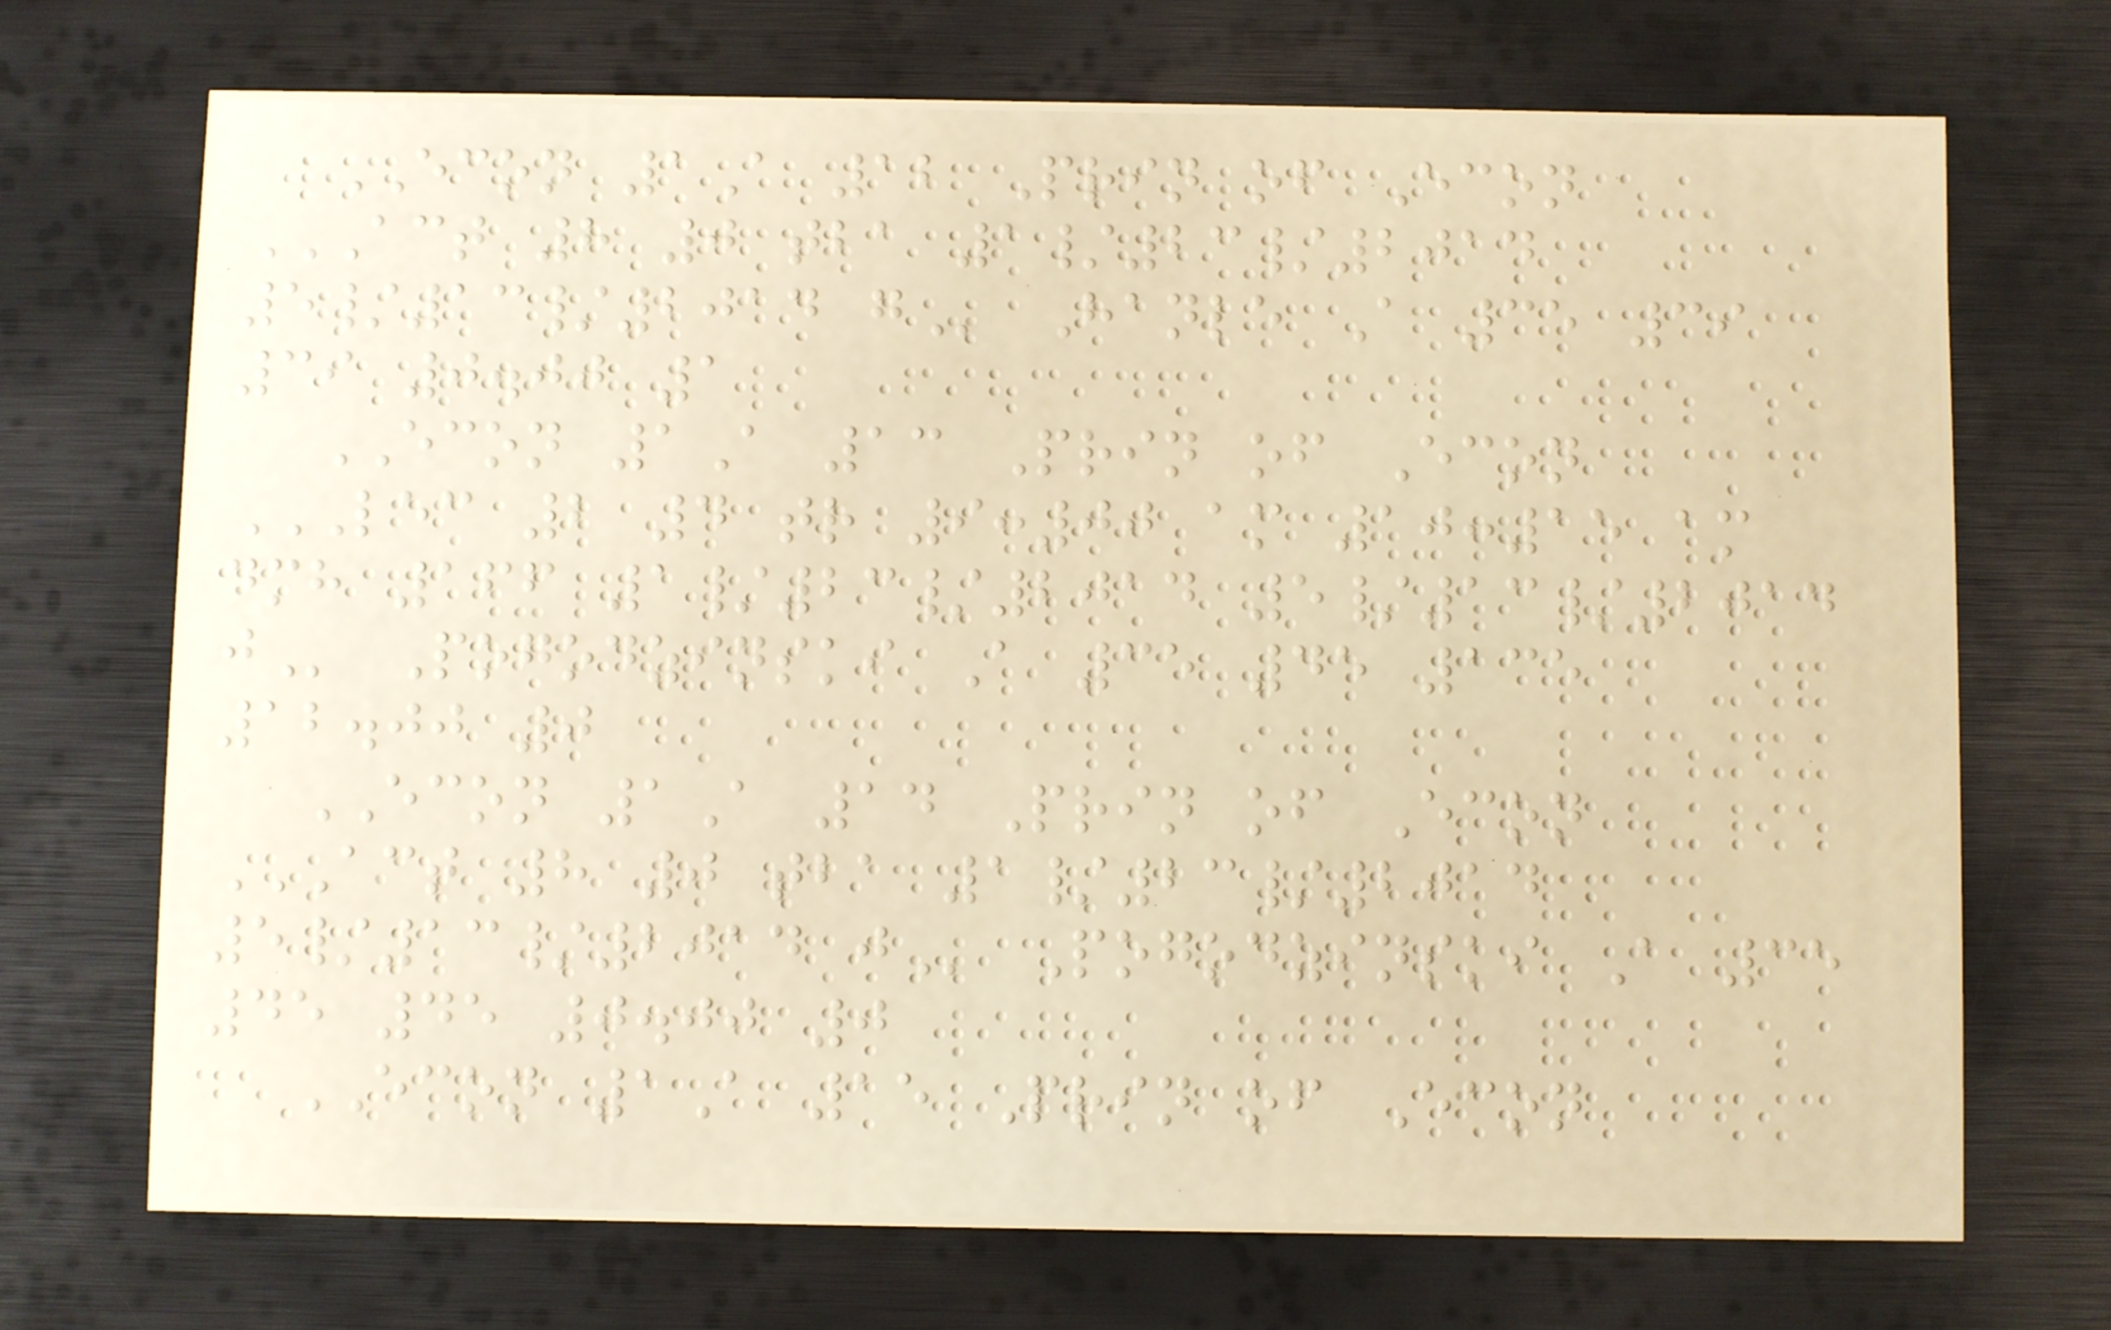ECON 1A 12 Prin of Econ
ACT 8 0 TBA 1/23/2014
5/13/2014 G Hanle A 35 39
39 0.00 1
ECON 1A 13 Prin of Econ
LEC 2 4 TR 9:00 AM 10:15 AM
DMH 166 1/23/2014 5/13/2014
J Pogodzinski A 35 45 135
12.00 0
ECON 1A 14 Prin of Econ
ACT 8 0 TBA 1/23/2014
5/13/2014 J Pogodzinski A 35
45 45 0.00 0
ECON 1A 15 Prin of Econ
